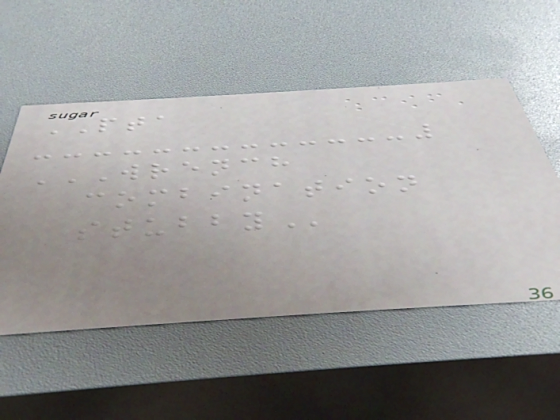PTA
WRENCH
COMBINATION
STUBBY
